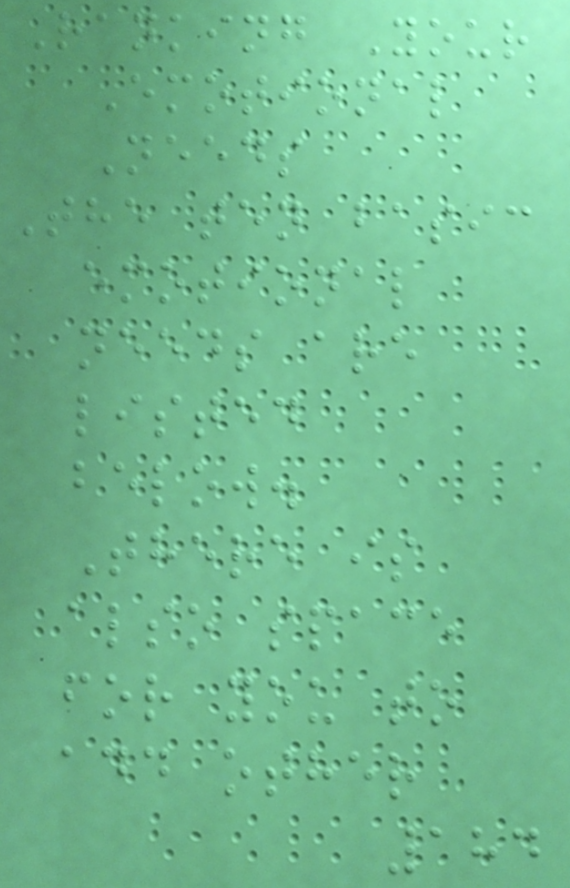Ranking Your
Emotional
Needs
The ten basic
emotional
needs are
listed
below.
There is
also space
for you to
add other
184
